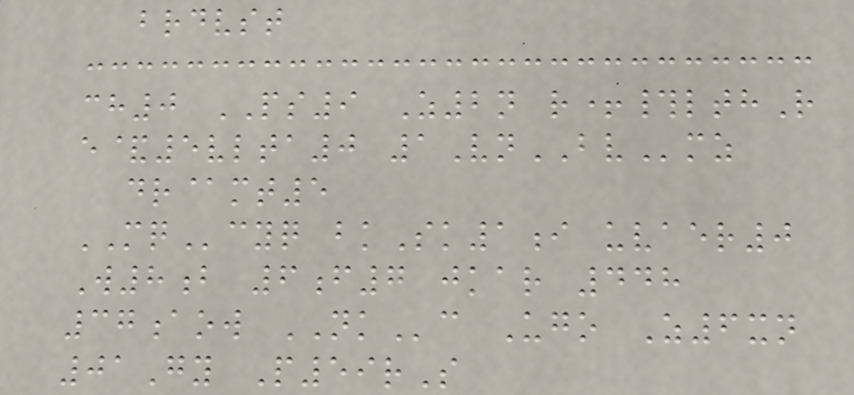brdvst
ch0 PS9 Z2n r+#lthR
e&5vlta0 1VnBVmz
dr@mt5
MQcyq bkSk1i uvaer0
W8b 6f7 jkar 448
37aow NKc Ugo Z6xn
01Gy P59rS
